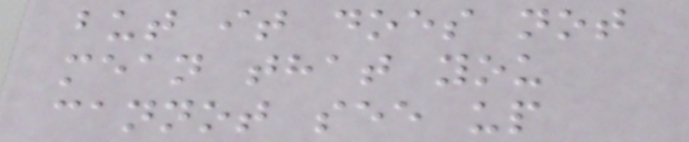but it does not
mean that you
cannot see up
